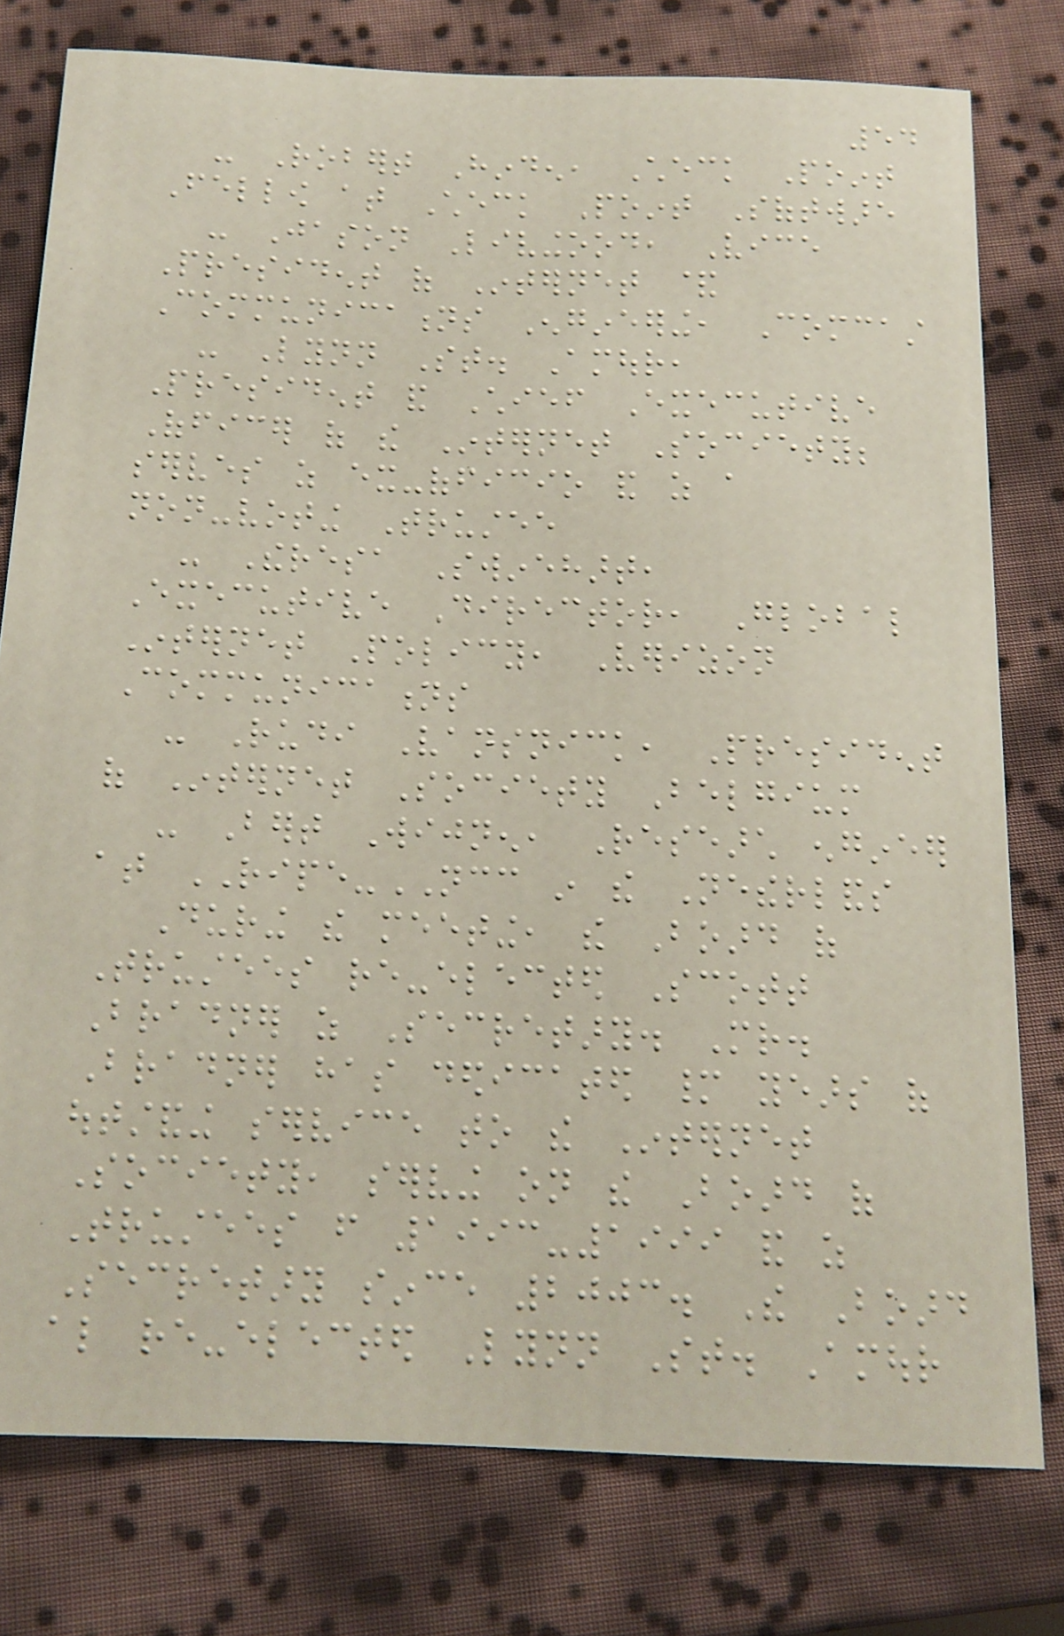54
- Robert Hinden, Check Point
Fellow at Check Point Software
- Jason Livingood, Vice
President of Internet &
Communications Engineering, Comcast
- Lynn St. Amour,
President and Chief Executive
Officer of the Internet Society;
serves as ex-officio and as a
non-voting Trustee
- Theresa Swinehart,
Executive Director, Global
Internet Policy, Verizon
Communications
- Rudi Vansnick, President
of Internet Society Belgium
- Bert Wijnen, Research engineer
at RIPE-NCC in the Netherlands
During the meeting, the Board of
Trustees re-elected Scott
Bradner as Secretary. Mr.
Bradner has dedicated many years of
outstanding service to the Internet
Society, serving on the Board of
Trustees from 1993-1999 and as
Secretary since 2003. The Board
also re-elected Lynn St. Amour
